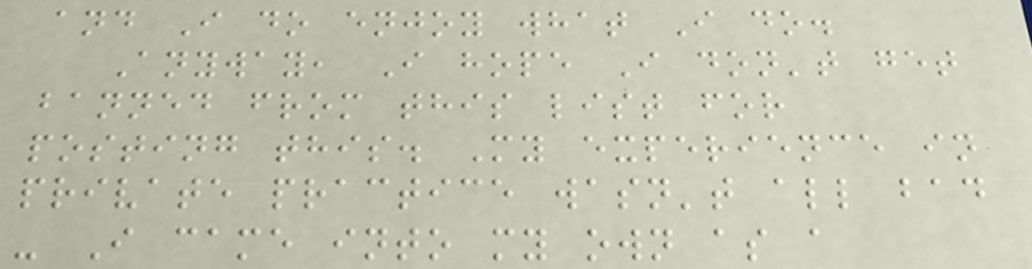and I do enjoy what I do.
Anyway, I hope I don't get
banned from this list for
posting this. My experience in
private practice wasn't all bad
- I came into my own as a
